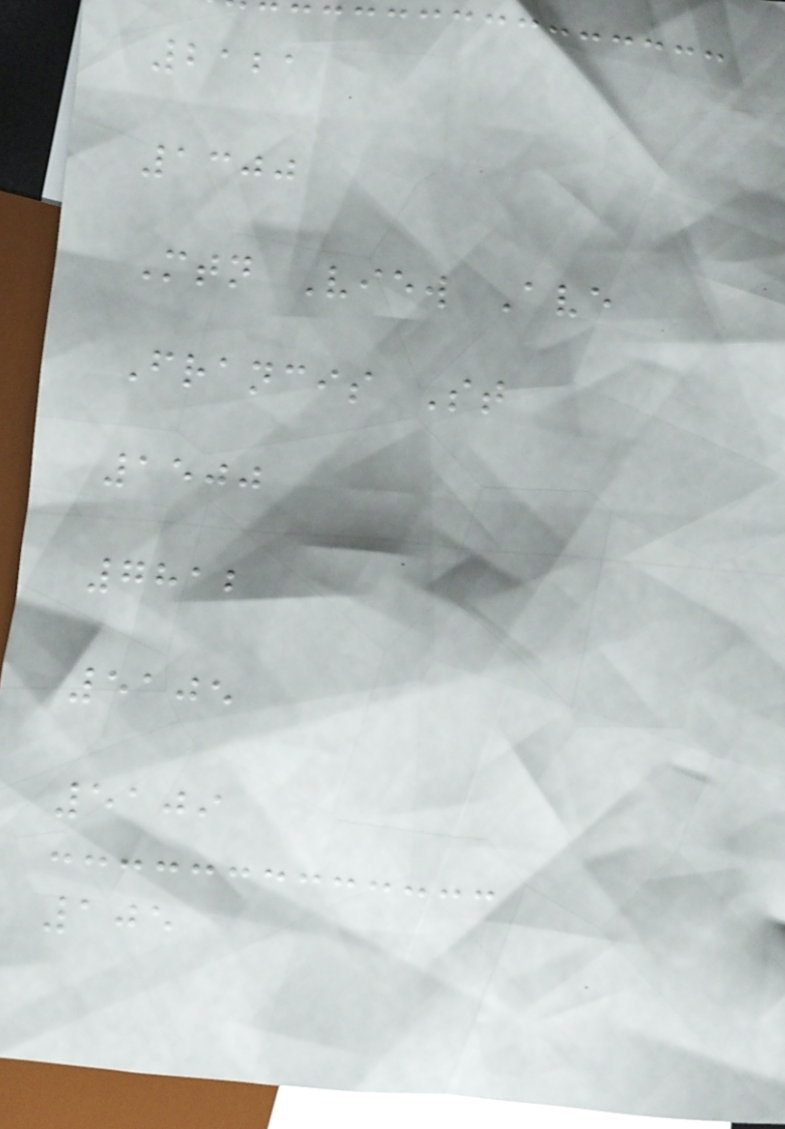2121
1300
Mtn View Ave
Francis St
1500
7812
5105
5109
105
